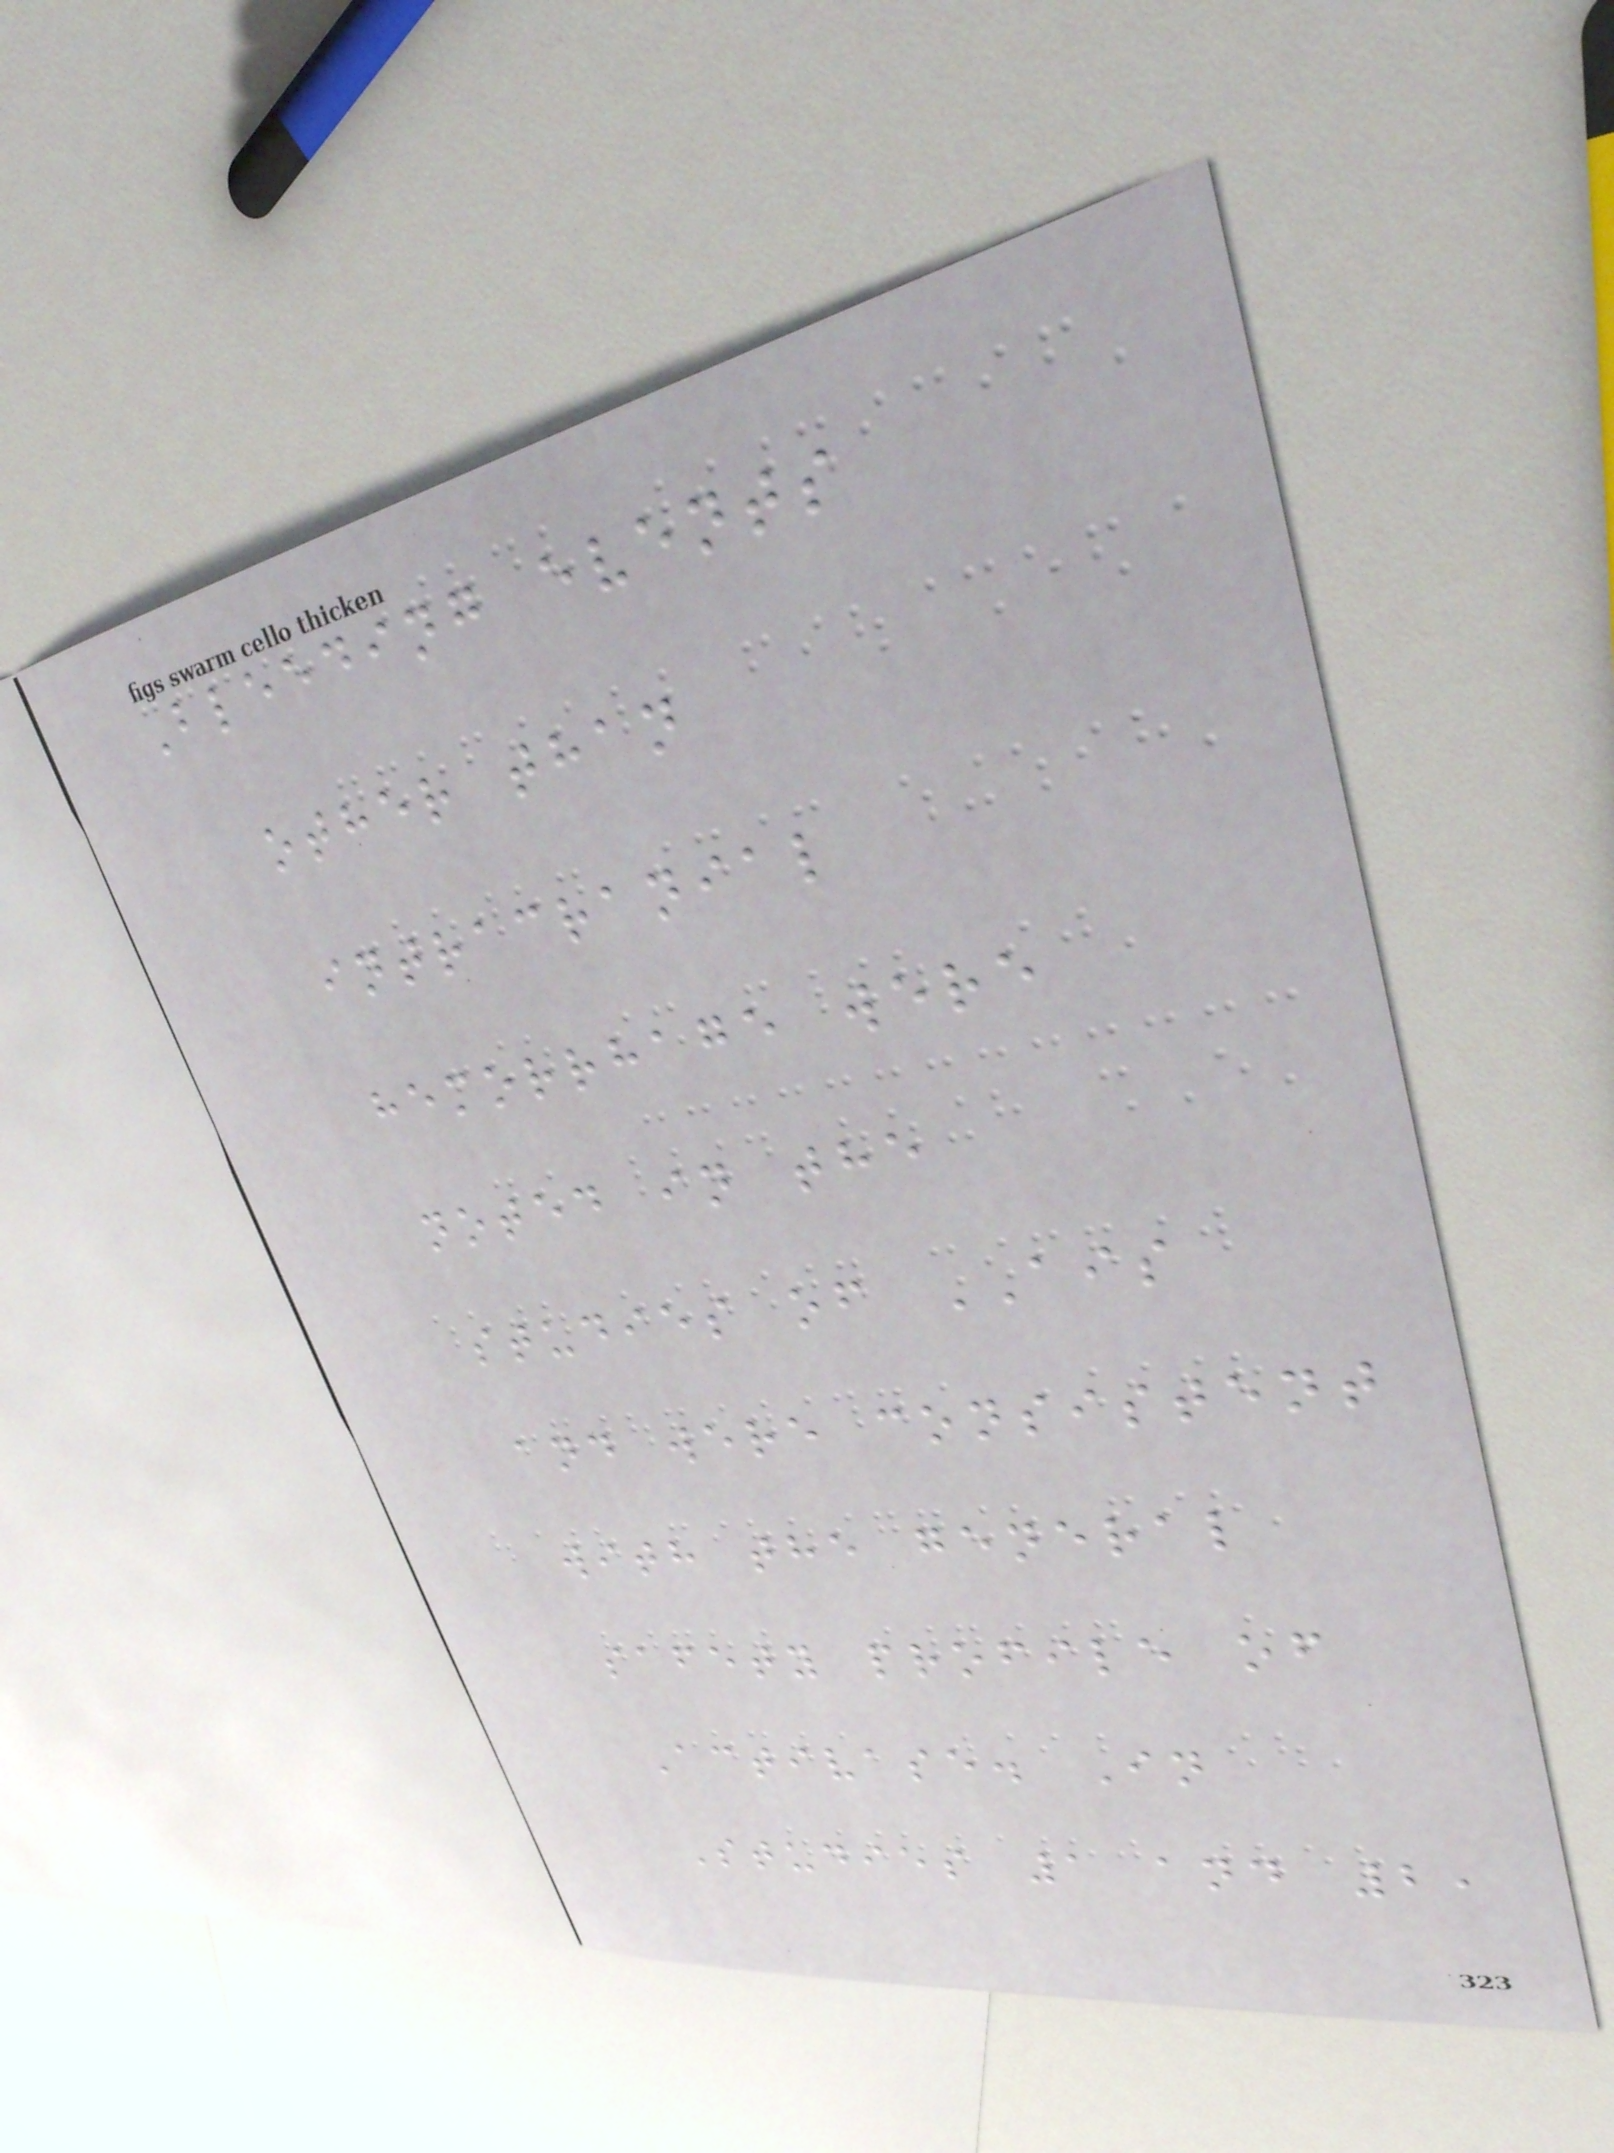Bleeding events
other than
intracranial
hemorrhage were
noted in the
studies of AIS
and were consistent
with the general
safety profile of
Activase. In
Studies 1 and 2,
